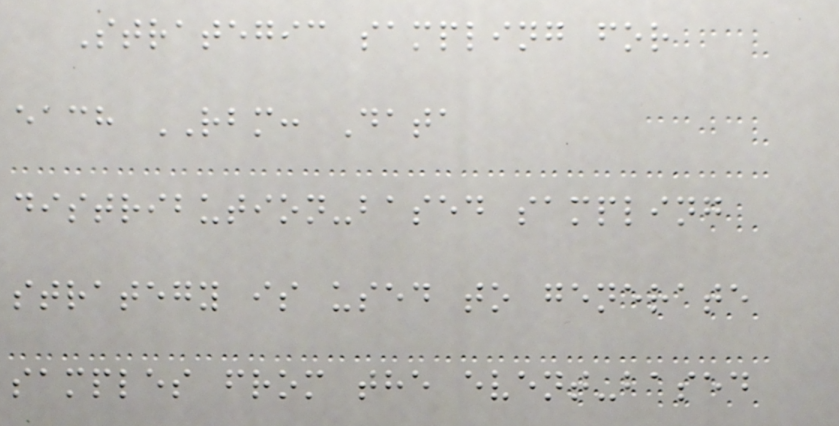Strategic sampling for
each RBM: Data
distribution-based sampling
strategy is used to generate
samples from the event-based
